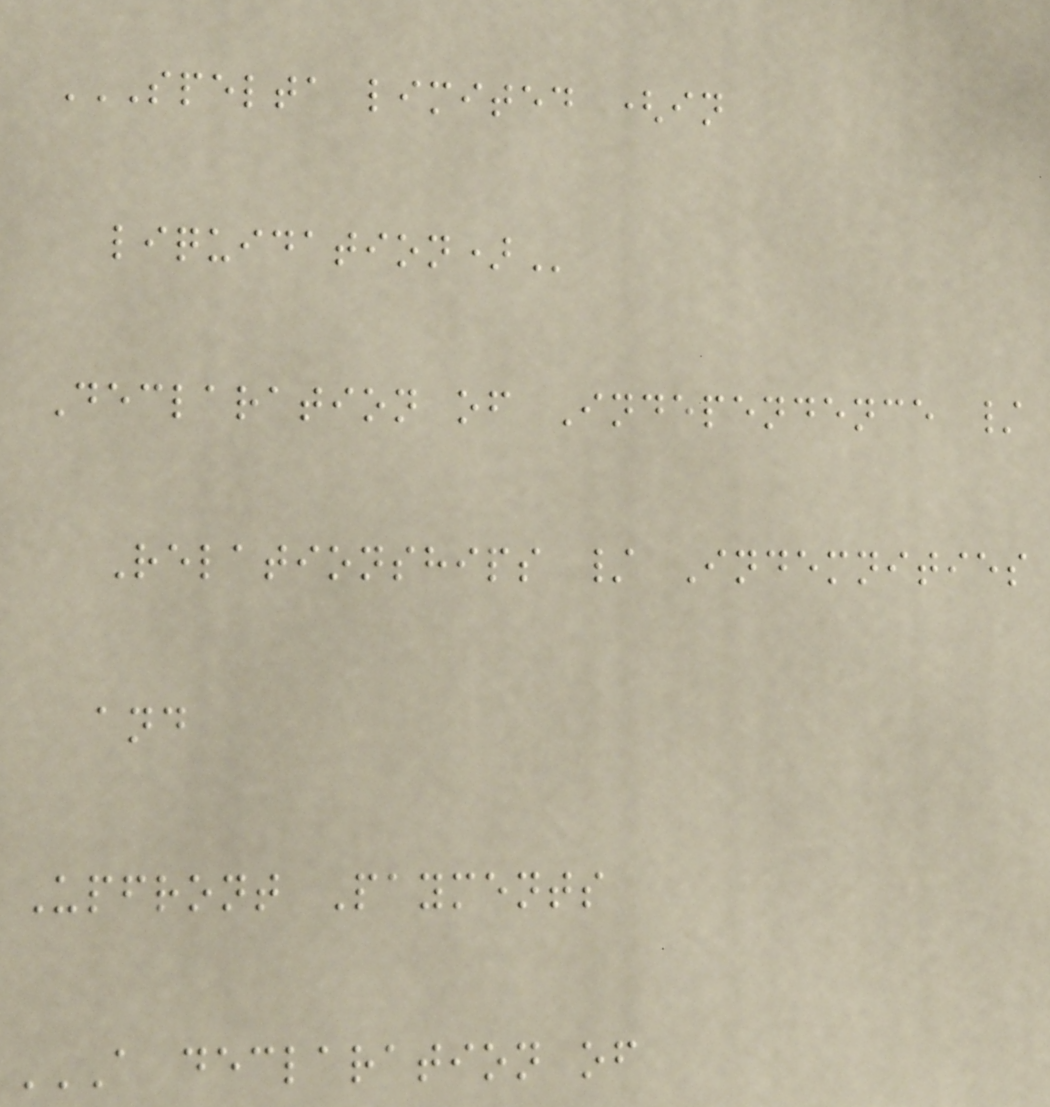SPELTA LIMITED (IN
LIQUIDATION)
Declaration of Independence /
Relationships / Indemnities
and
Upfront Payments
A DECLARATION OF
